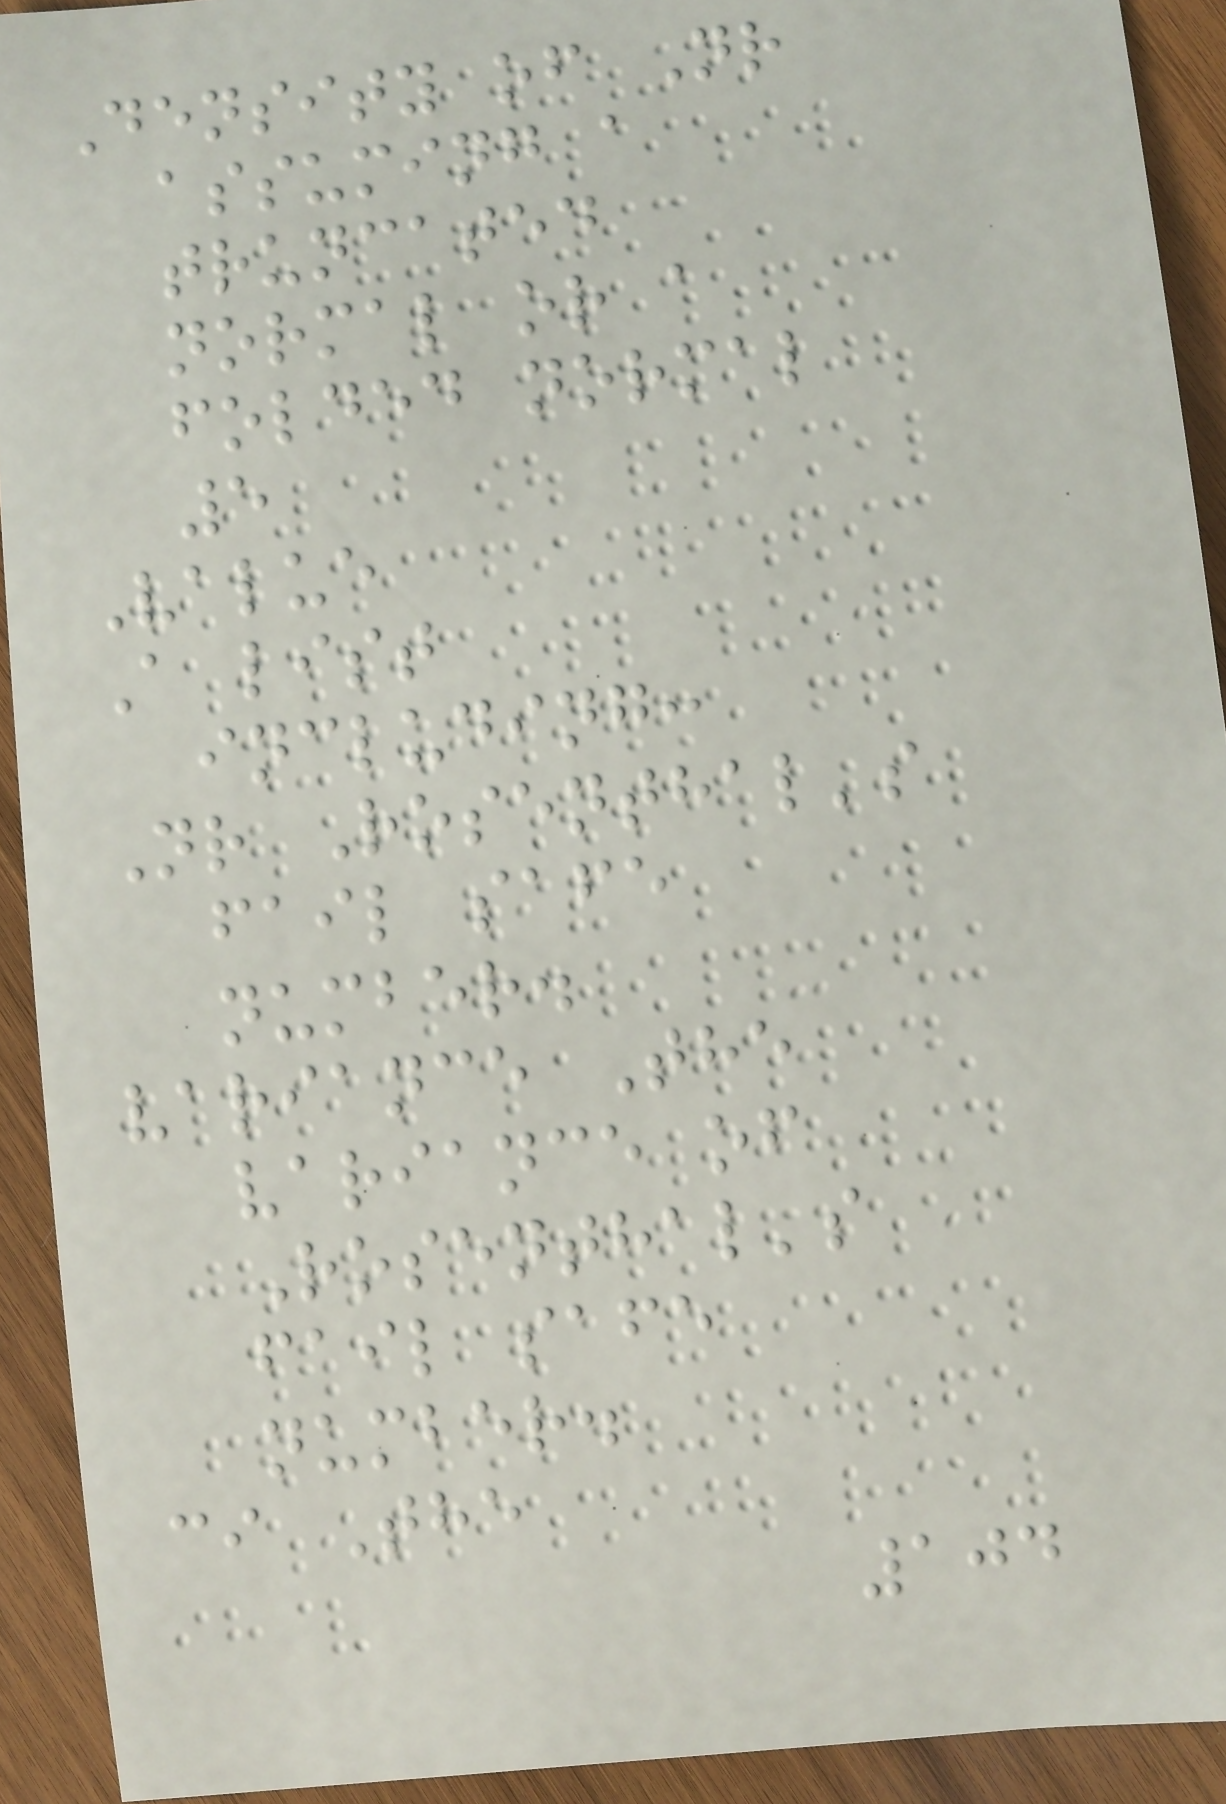Density of Nr
assuming a
truncated
normal or a
folded normal
5
Value
A list
including:
Nr Rosenthal's
fail safe
number.
variance The
variance of
Rosenthal's
fail safe
number.
ci The
104
